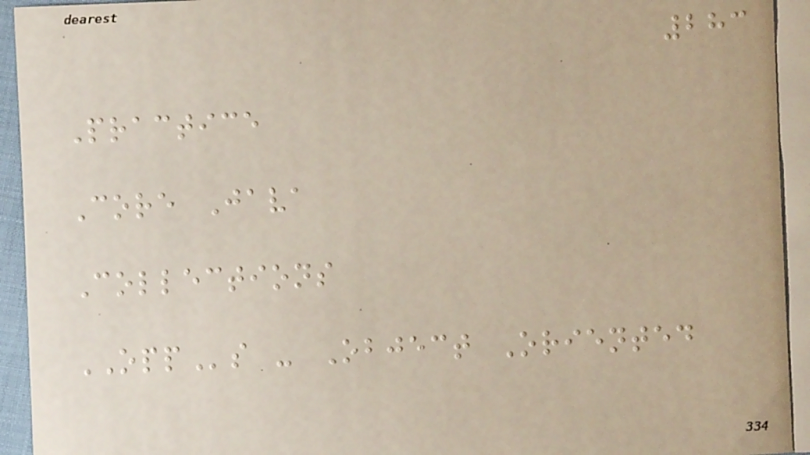283
Practice
Core Java
Collections
OPPs - Object Oriented
